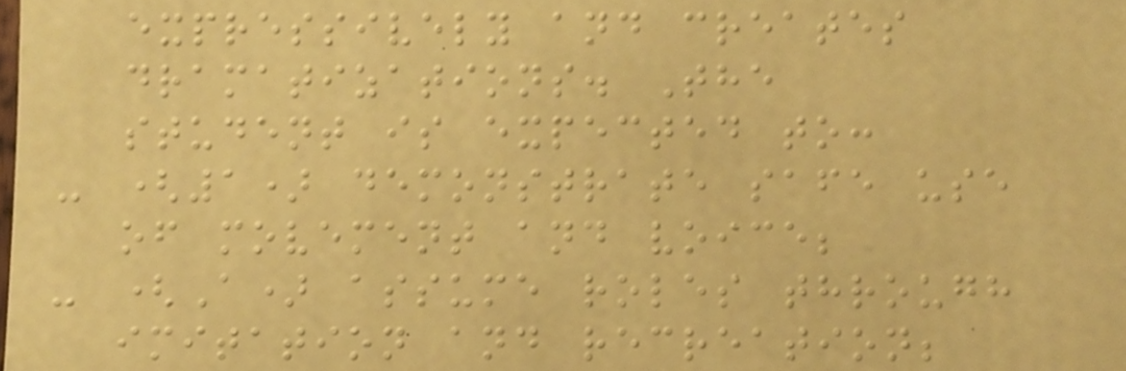expressively and creates
dramatizations. The
student is expected to:
- (1) demonstrate safe use
of movement and voice;
- (A) assume roles through
imitation and recreation;
